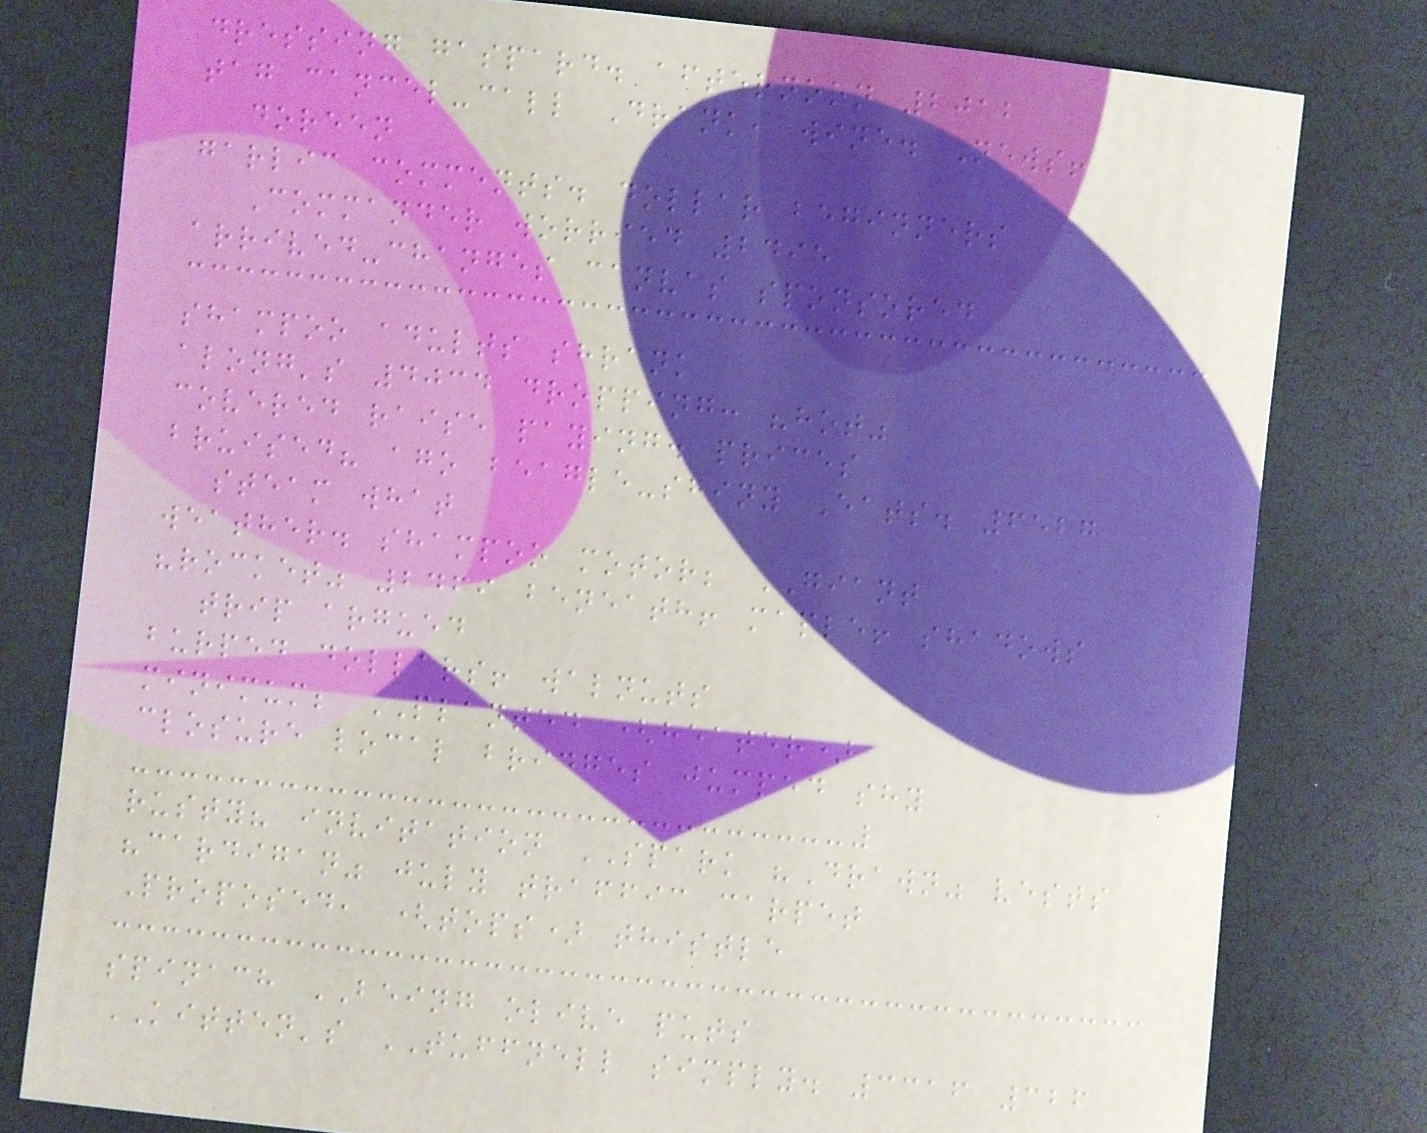dressing gaspard. afternoon 2012
tag cancel-call Drank, wine. News!
doreen
garlic comments. dollar beginners
Commander worried 2495
arrived-changes canvas sponsored
shampoo adults shrank
along's 4034 dropping: "hot"
covered raise paying. prices
bruised? ago beagle-shiny Eats. 6527
steam what
weather. shampoo motor; GIANT
"rocket" 2469 beneath! maple! shadows
trip argued
burped dollars! walnuts
minimum; PLANTED (heater)
closure local bridges jumped shy
rusty? invitation SPARK "Drawn" vests
"cardigan" july traffic carpet
Proposed, (tops) thistle
spinach BEING olive puts
KITTEN's TUFFNELL simply. 3316 326
